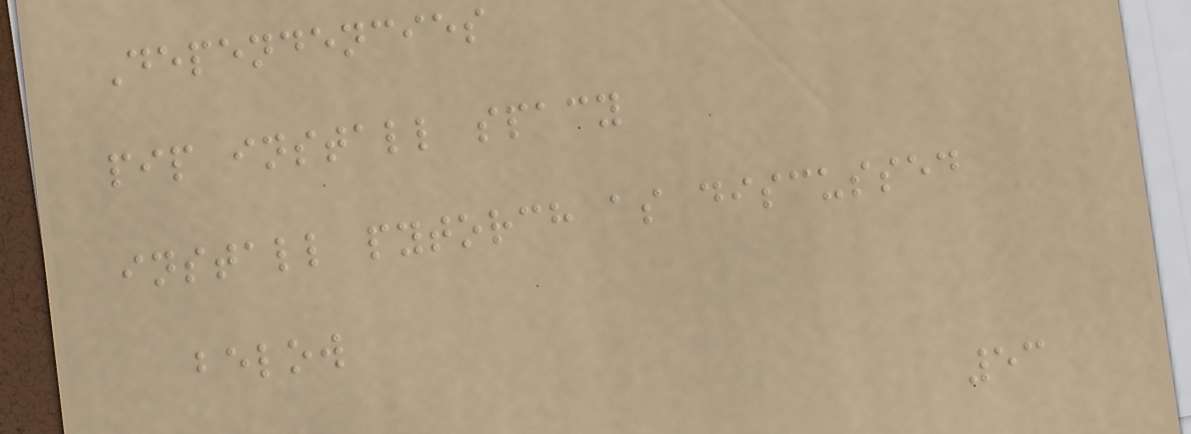Dependencies
pip install spacy
install pytorch as discussed
below
53
